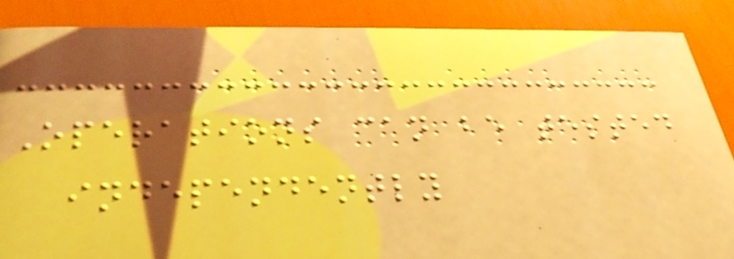Operations can be tested
independently
